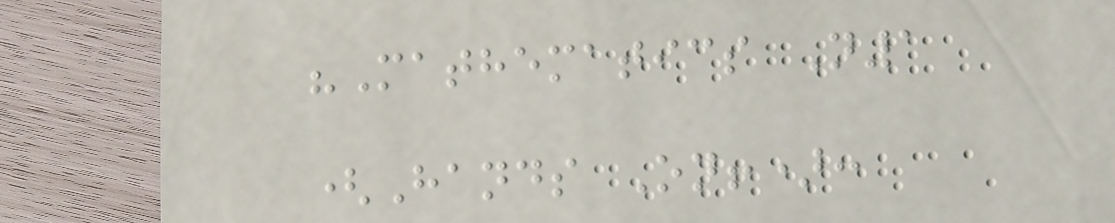"Mathematics N1
(Hands On!):
